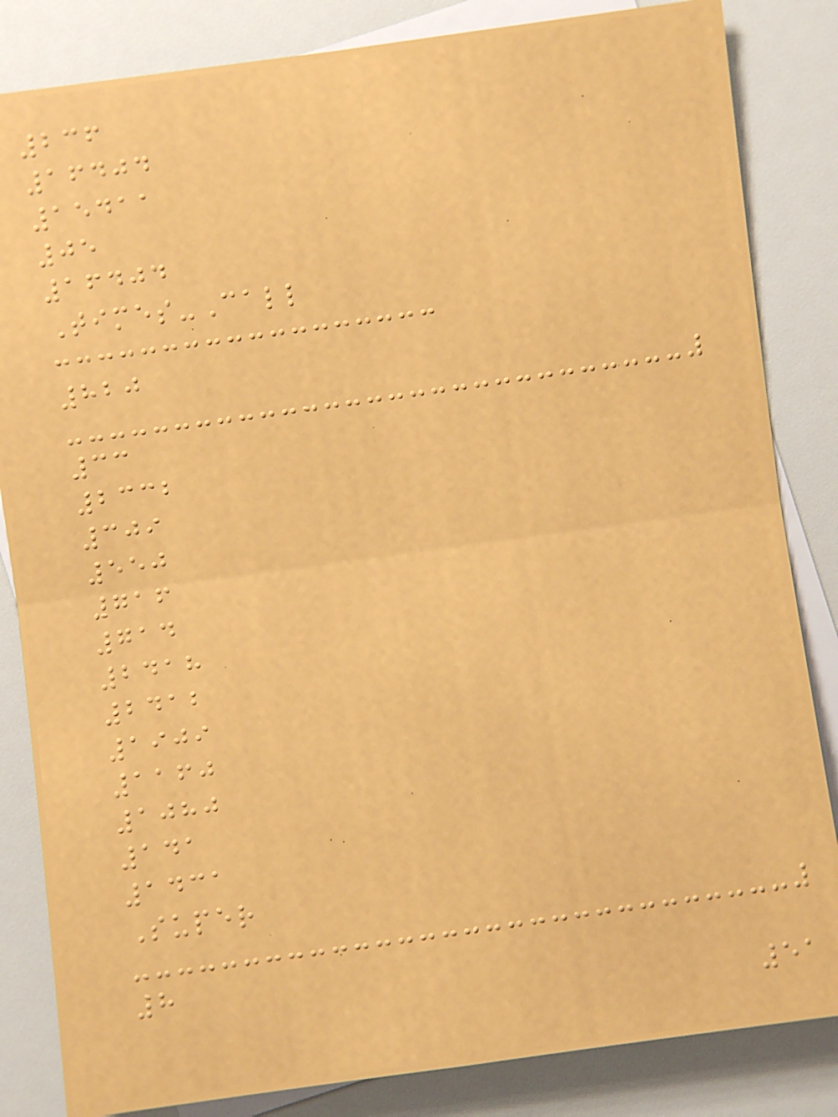236
16404
15411
05
16404
Times-Call
820
33
2332
309
550
716
714
2418
2412
1909
1160
1080
141
1431
Super
8
51
